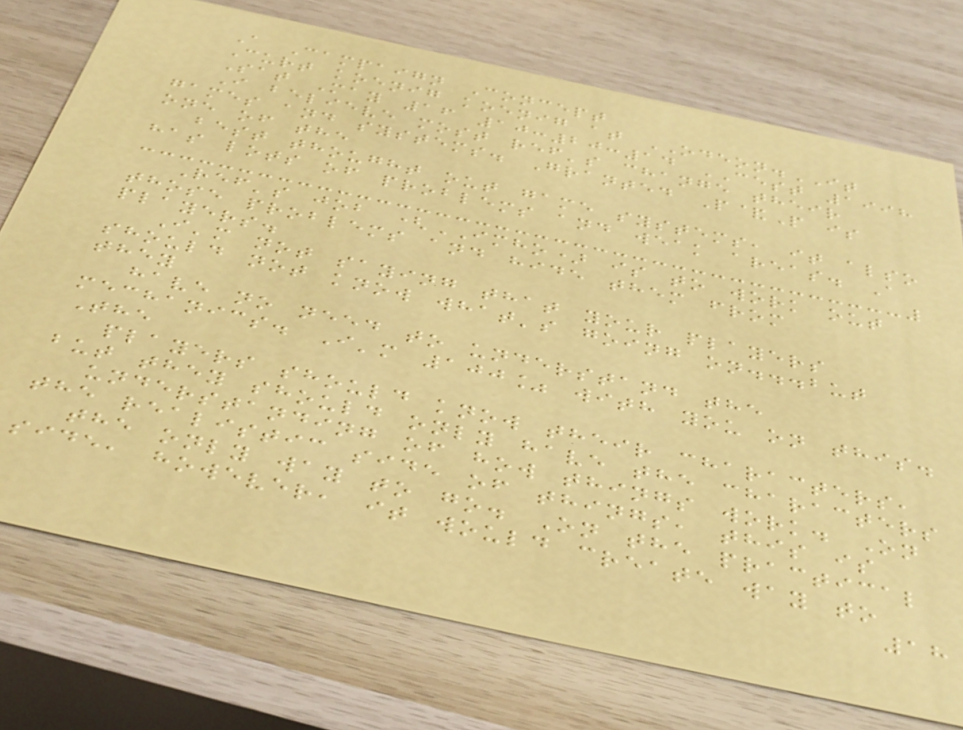A Campaign Concept
Curt koenig koenig at ODEON.IT
Sat May 16 10:20:14 CEST 1998
I believe most ref's change their
games and systems. Granted P&P is
one of the
best thought out game systems, it also
has lots of problems and weak areas. A
Ref's job (IMHO) is to work out
those problems and hide them from
players.
I'm not saying that your players
should not know what's going on...but
they
have no need to understand the
mechanics. I'm 100% with you on this.
The
players should know their characters,
but they should only have the characters
understanding of how things work. On
the realistic side of things, this is
the only way to go. On the practical
side, however, it would create way to
18
